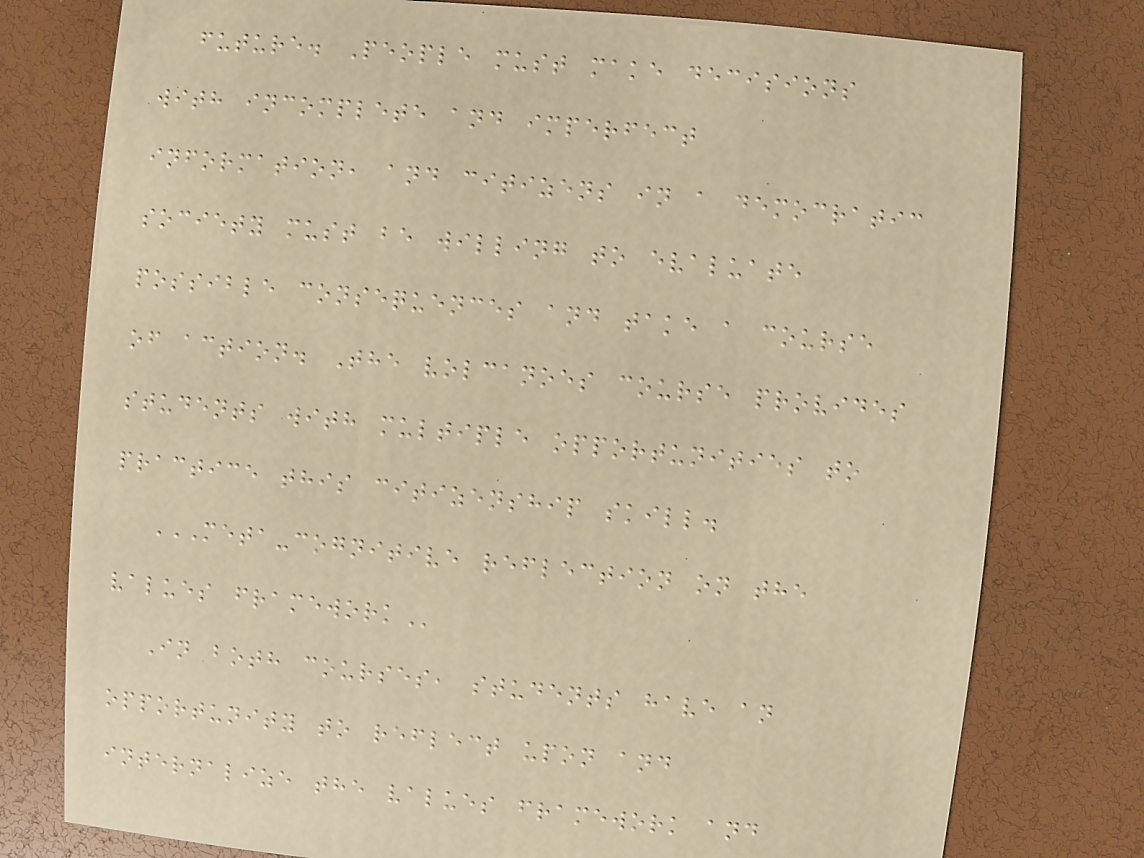future. People must make decisions
with incomplete and imperfect
information, and citizens in a democratic
society must be willing to evaluate
possible consequences and take a course
of action. The volcanoes course provides
students with multiple opportunities to
practice this citizenship skill.
META-COGNITIVE REFLECTION ON THE
VALUES FRAMEWORK
In both courses, students have an
opportunity to reflect upon and
internalize the values framework and
